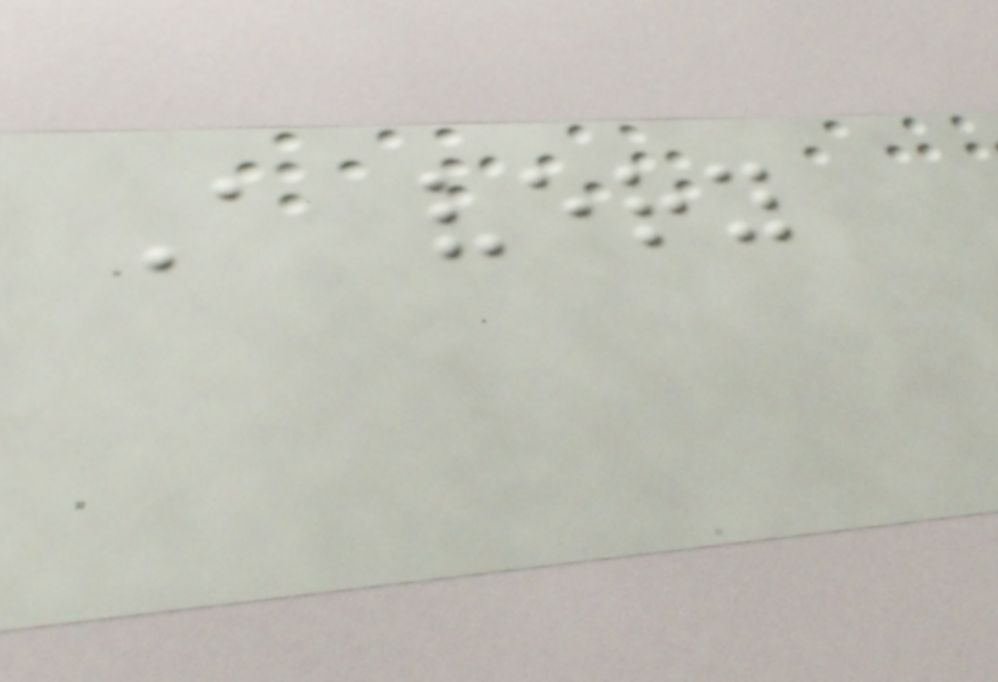A very
